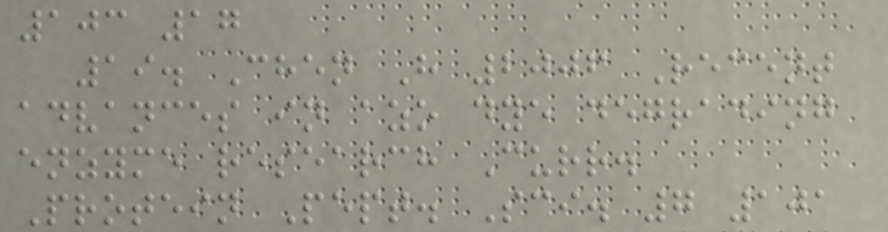103 17
19. Chen H 2006 Recent
advances in azo dye degrading
enzyme research Curr.
Protein Pept. Sci. 7 101
